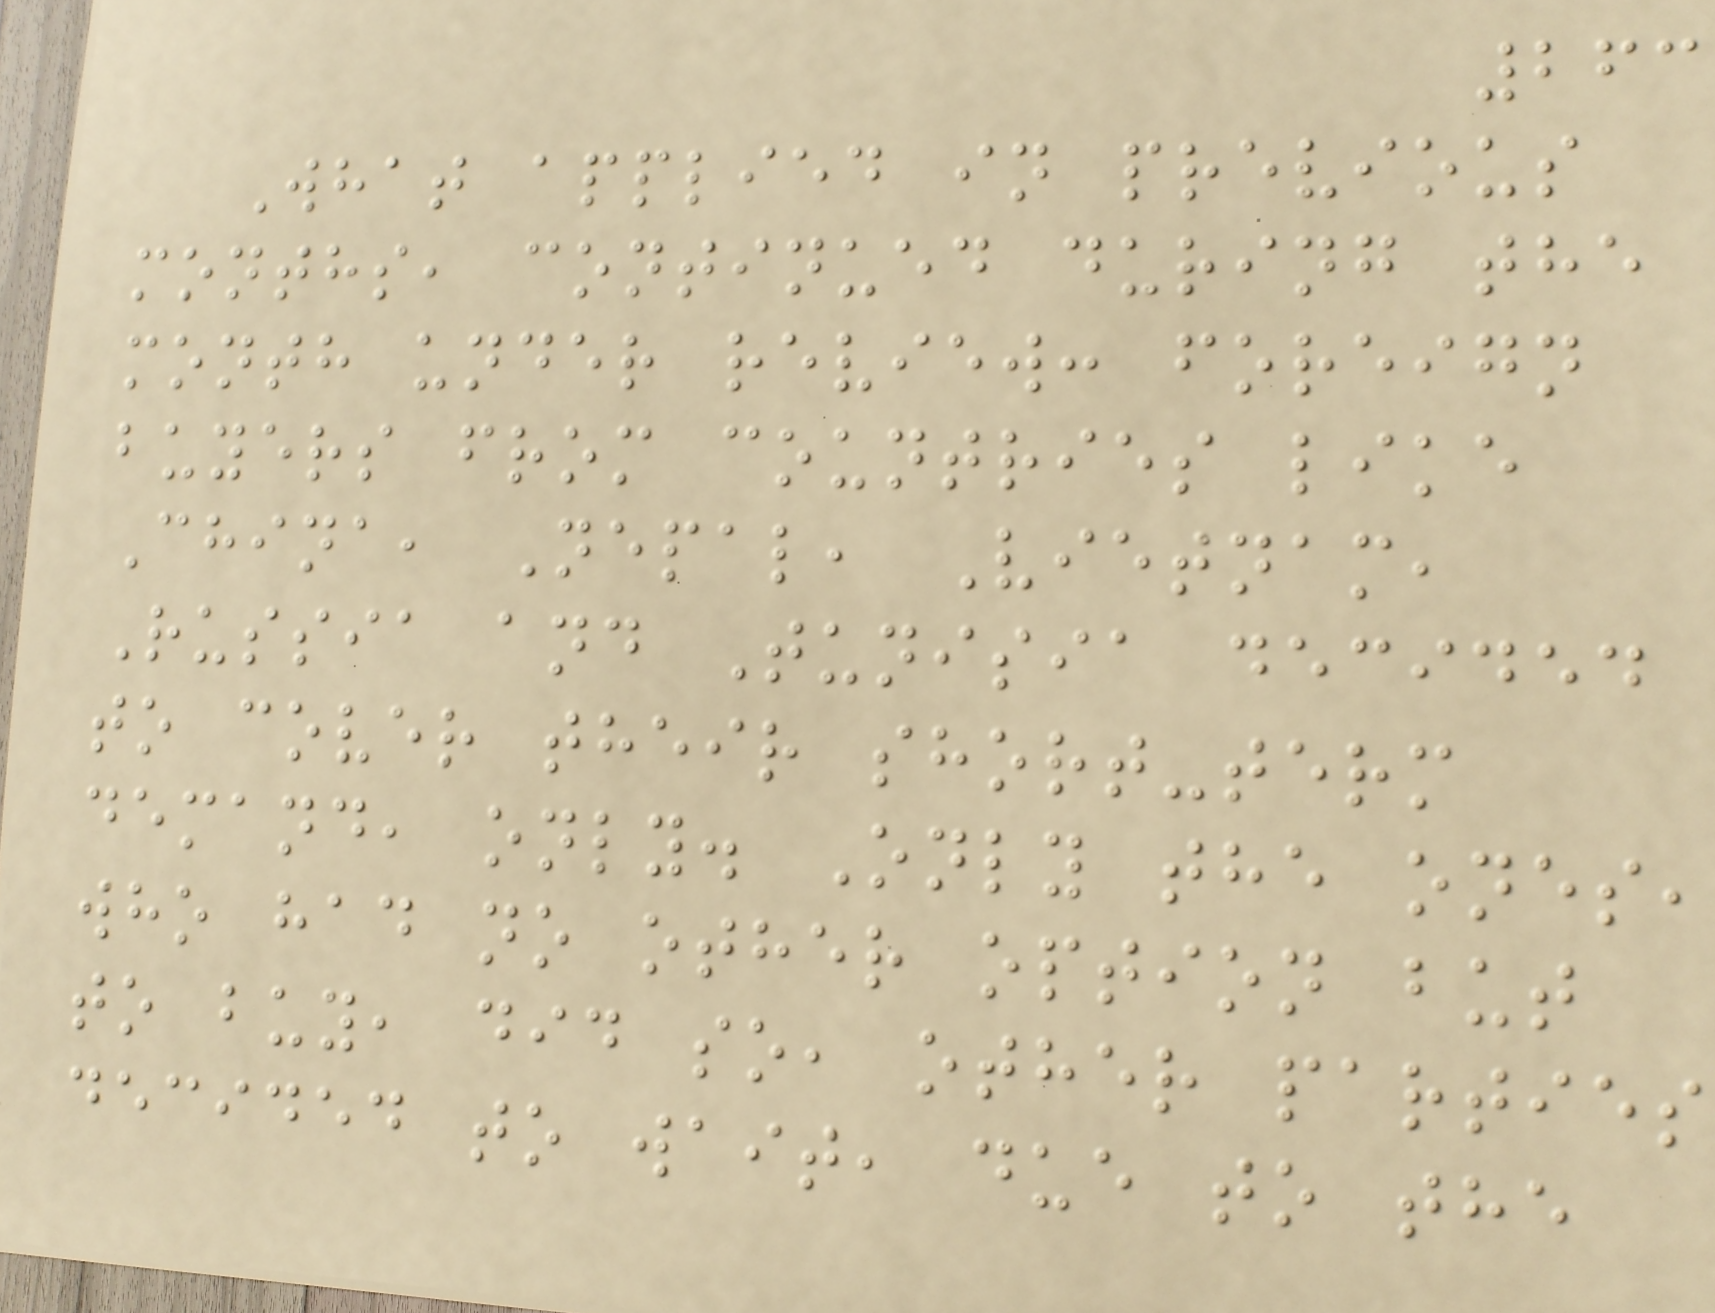263
What applied in previous
months, continued during the
month under review: foreign
buyers from countries like
China, Nepal, Vietnam,
Russia and Tunisia decided
to cover their short-term
demand, only. Only the ones,
who had no other option but
to buy, did so, other parties
decided to wait, due to the
